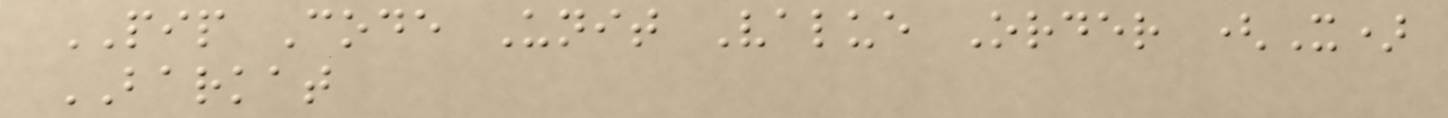PIP Code Unit Value Order (X)
BARKAT
